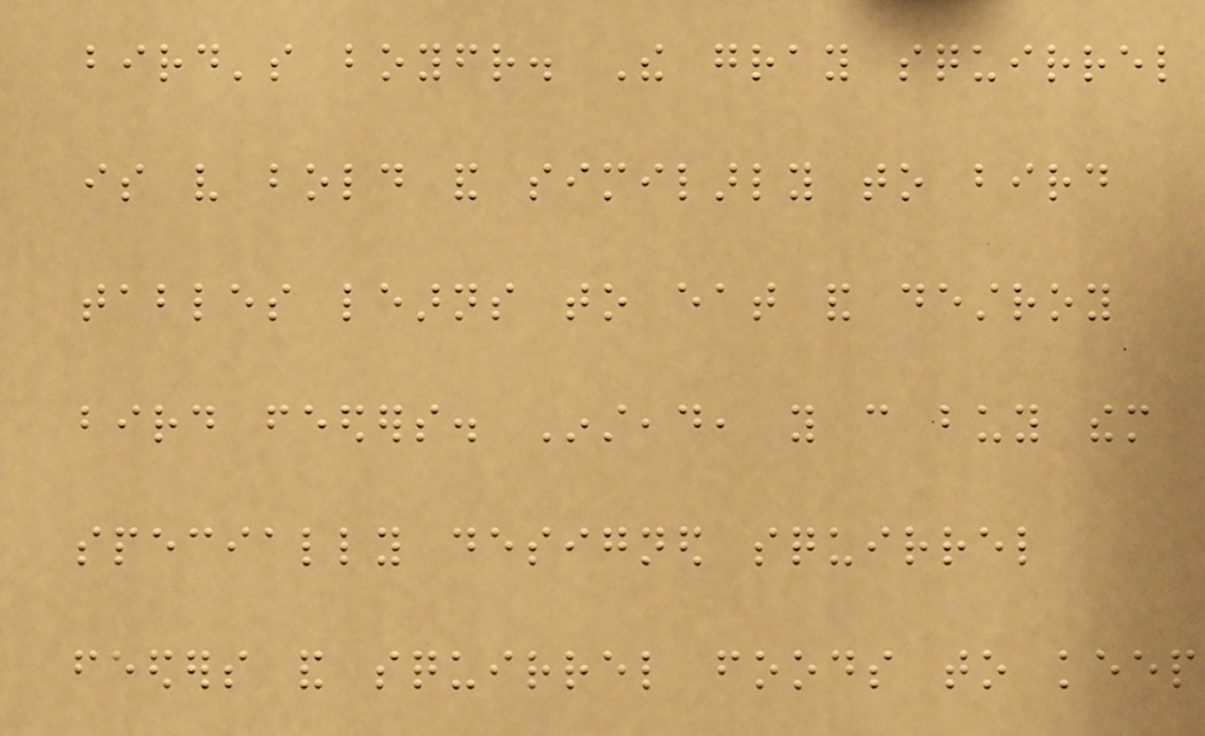bird's boyfriend. The gray squirrel
is very bold and similarly to bird
tables learns to eat and destroy
bird feeders. Instead, you can buy them
specially designed squirrel
feeders and squirrel foods to keep
